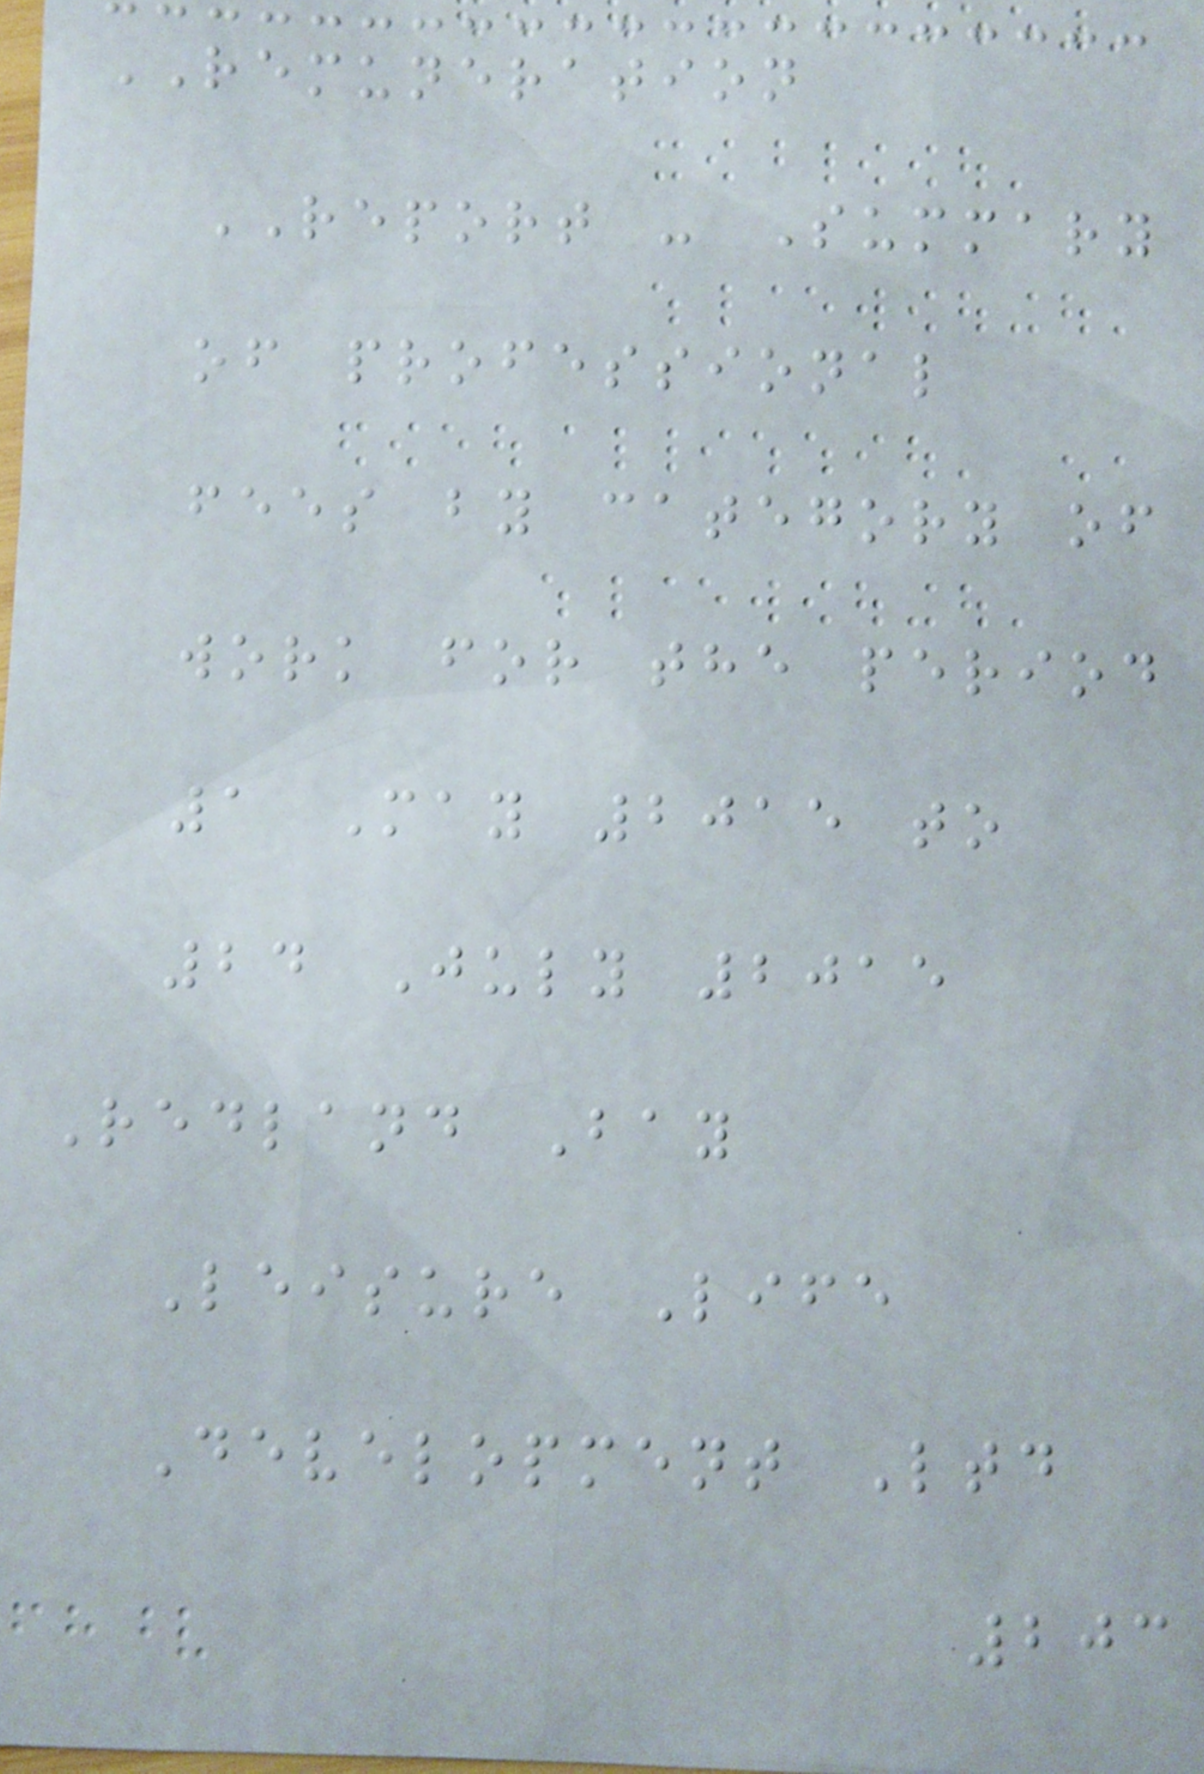REMUNERATION
REPORT - Summary
of professional
fees by category of
work for the period
1 May 2015 to
24 July 2015
Redland Bay
Leisure Life
Development Ltd
203
